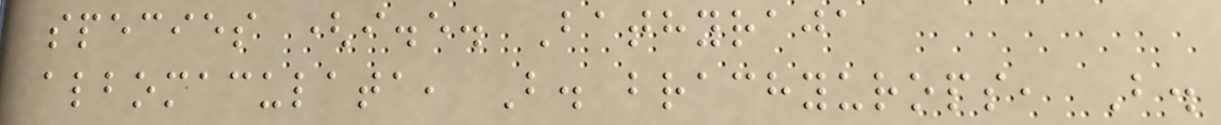species (i.e. Bathyraja
albomaculata, B. brachyurops, B.
